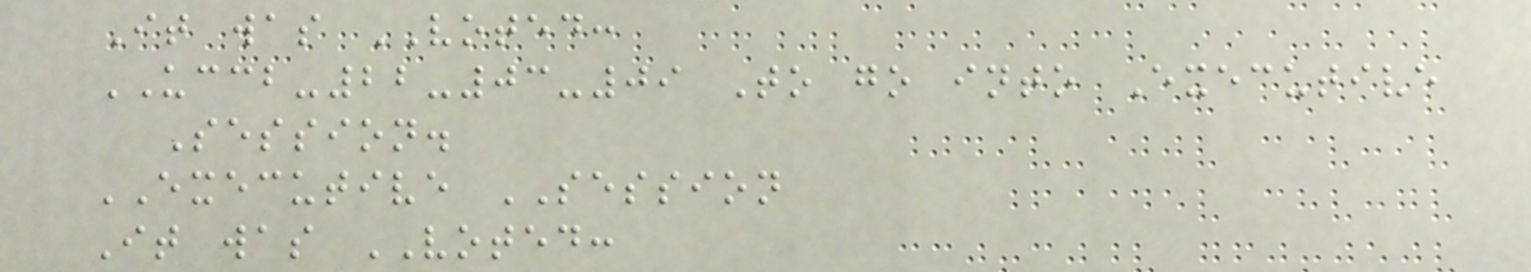It was VOTED:
UCCB-22-03-09 To go into Executive
Session.
EXECUTIVE SESSION
It was VOTED:
